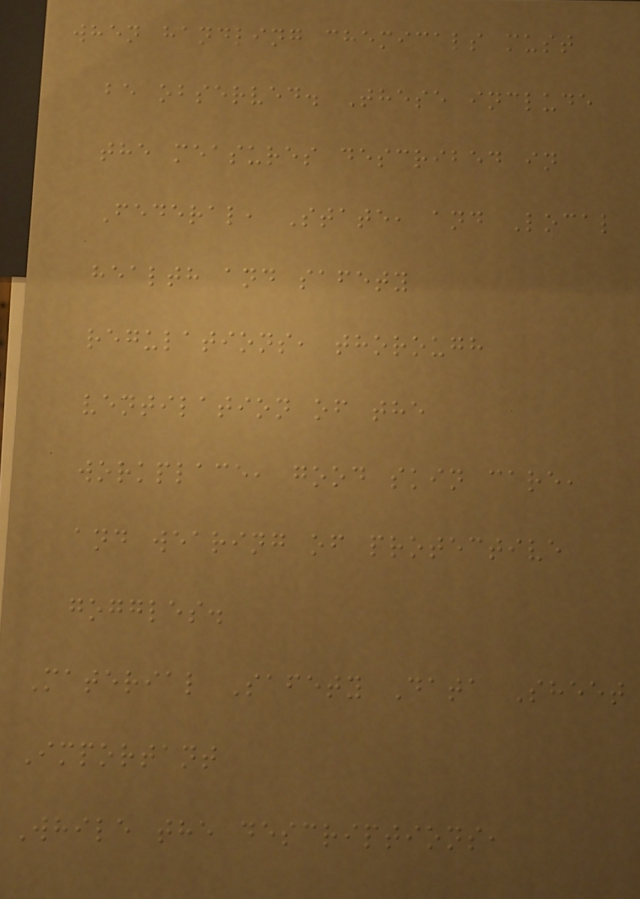when handling chemicals must
be observed. These include
the measures described in
Federal, State, and Local
health and safety
regulations, thorough
ventilation of the
workplace, good skin care,
and wearing of protective
goggles.
Material Safety Data Sheet
Important
While the descriptions,
